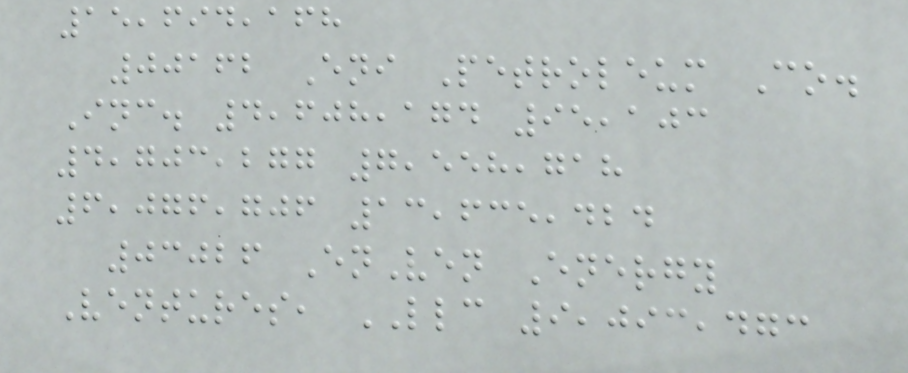15,694,168
00162 Eni Petroleum Co.
Inc. 4,608,174 95,103
4,703,277 7,558,718
6,076,706 13,635,424
03026 EnVen Energy
Ventures, LLC 9,093,473
